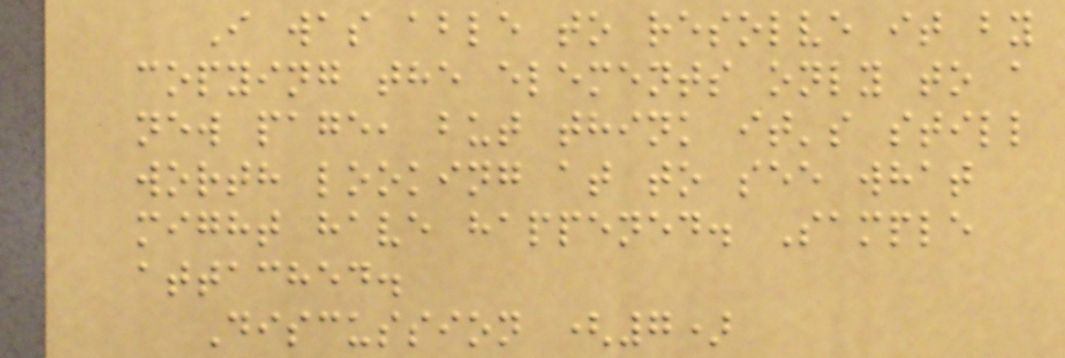I was able to resolve it by
copying the elements only to a
new page, but think it's still
worth looking at to see what
might have happened. Sample
attached.
Discussion (7)
